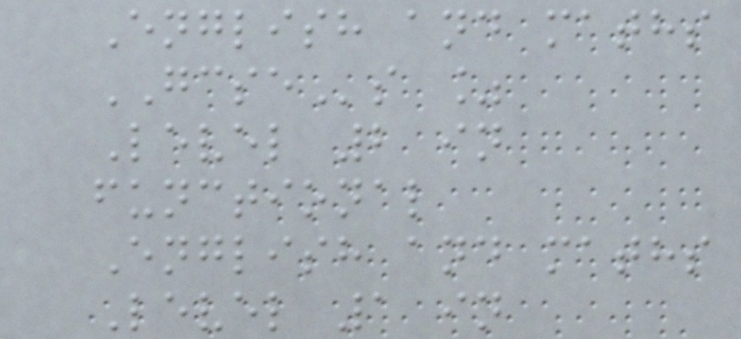English and maths
GCSEs %
Level 2 in
functional
English and maths
Level 1 in
